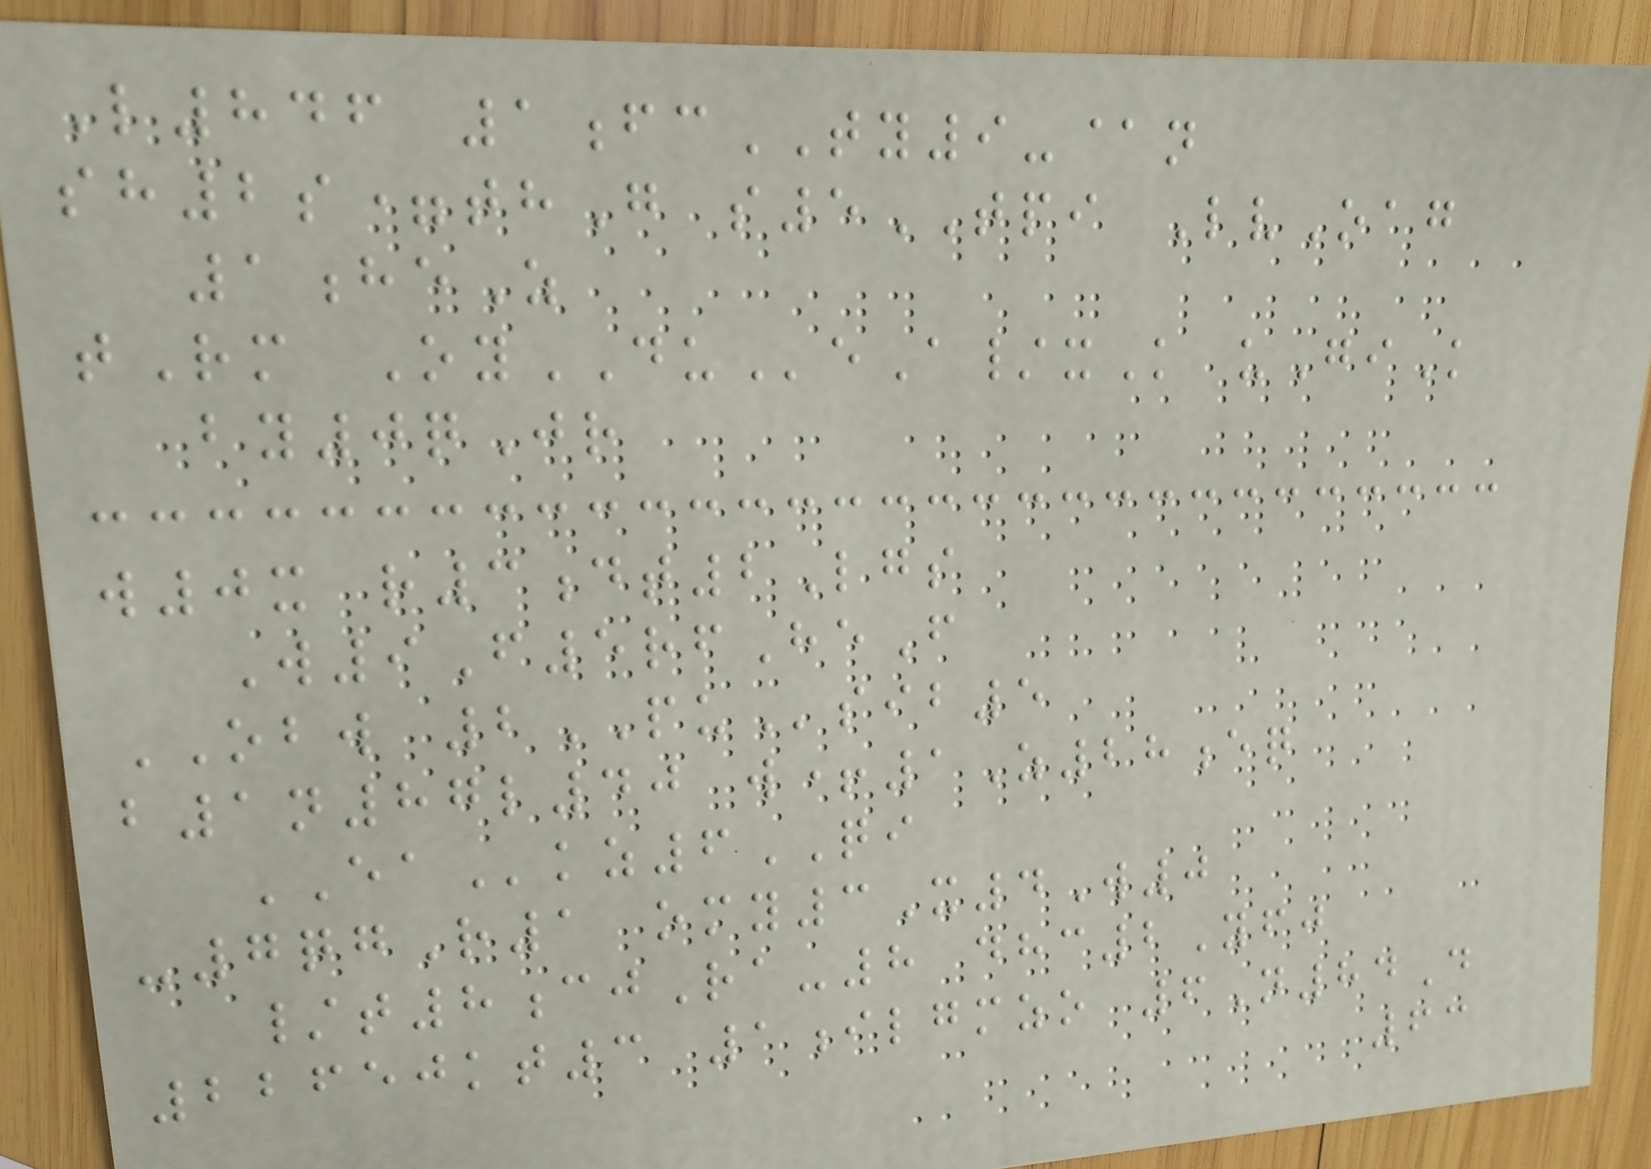L846 1fcTY9-@n
sh2s=thG s5TPI LvOag
1heZ
tRm OyDUeA/xK uGiK
by0qJr
w0x r3dt2Lgs
W9F5rfHeF
OBW 2PUsib5
b1n87l40 w+1Z28eq
EAkz6QI
-7qgR1 omy3X4W0
/t8cjRa-8 dhc2Yfj
22650kt3 1ilgmzo 6N84D
63
